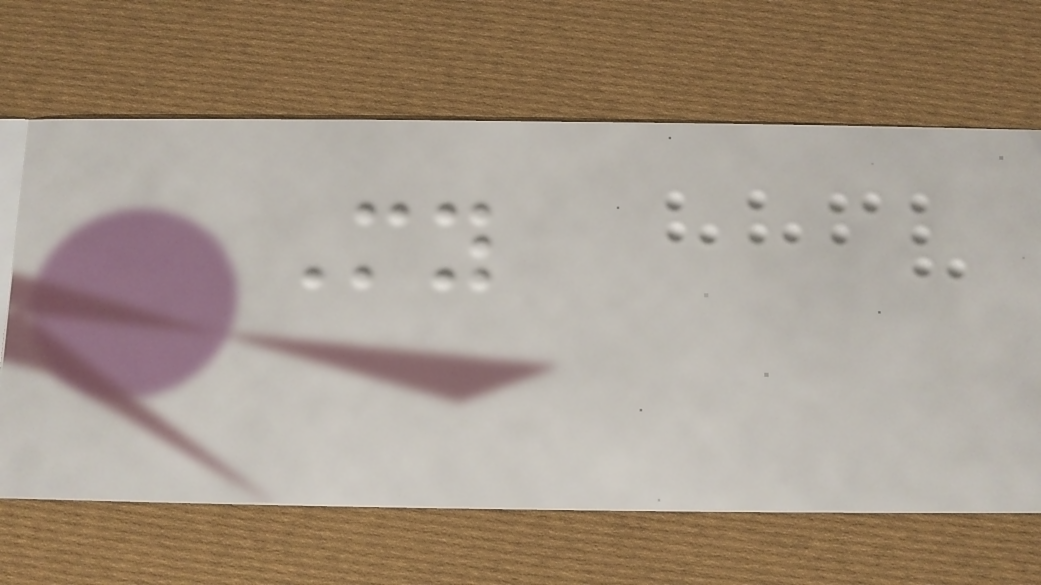My
